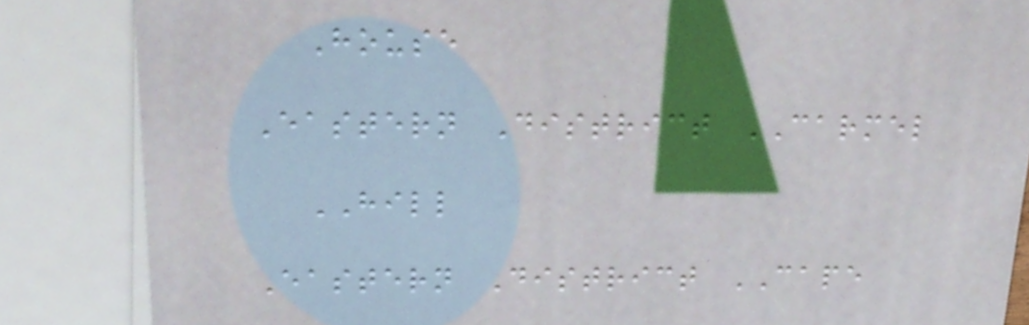House
Eastern District CARMEL
HILL
Eastern District CAPE
